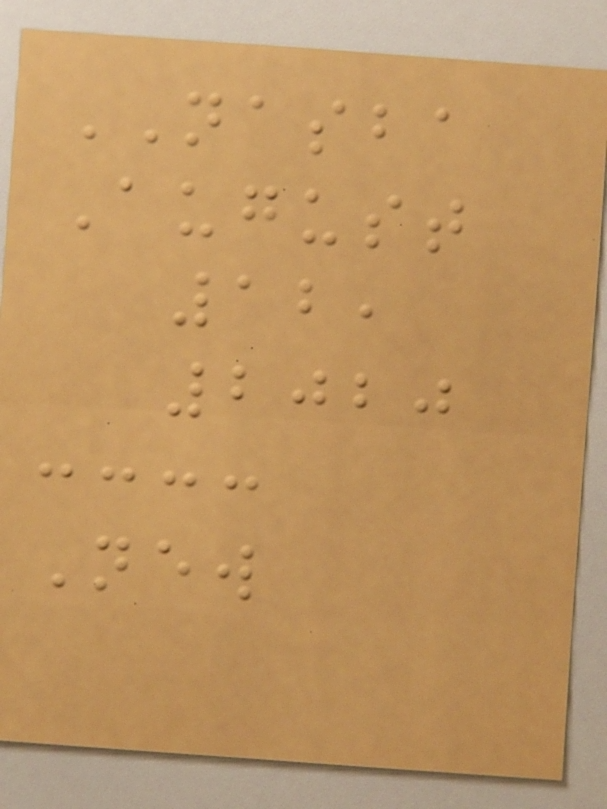NASBA
August
12,
2020
New
